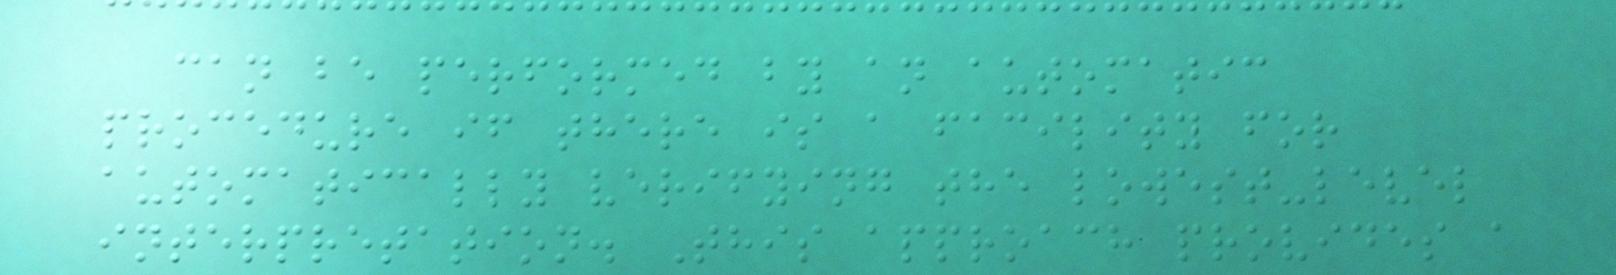can be performed by an automatic
procedure if there is a facility for
automatically verifying the lowest-level
interpretation. This approach provides a
